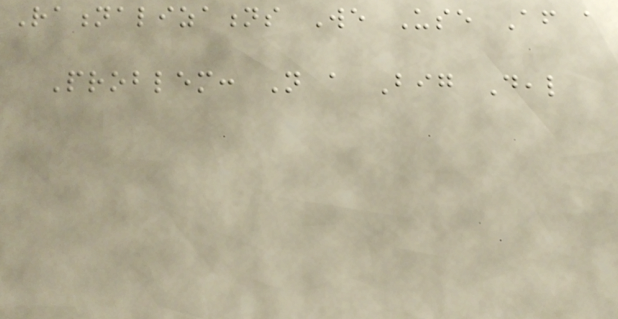Rationalizations We Use After a
Problem: Not a Big Deal
